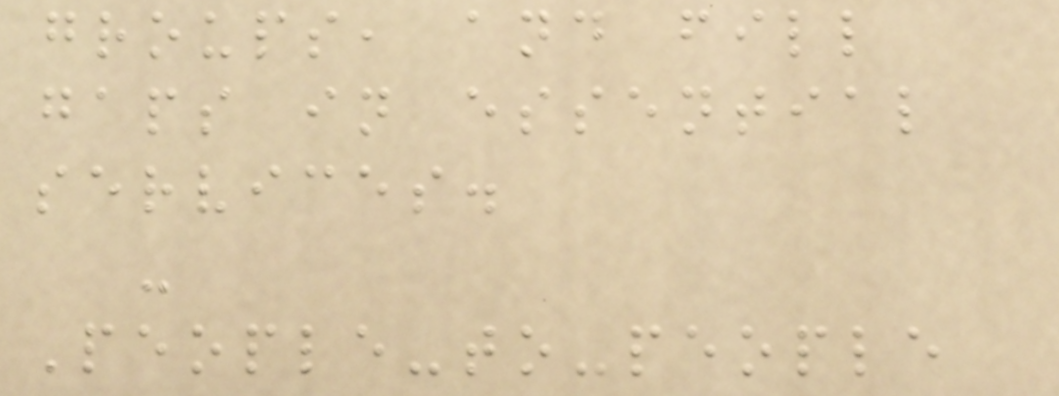groups, and fill
gaps in essential
services.
-
People-to-people
